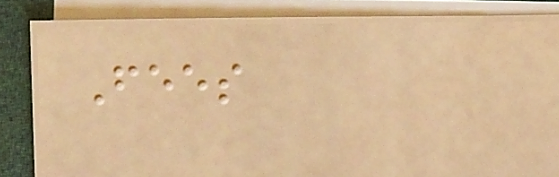Fees
